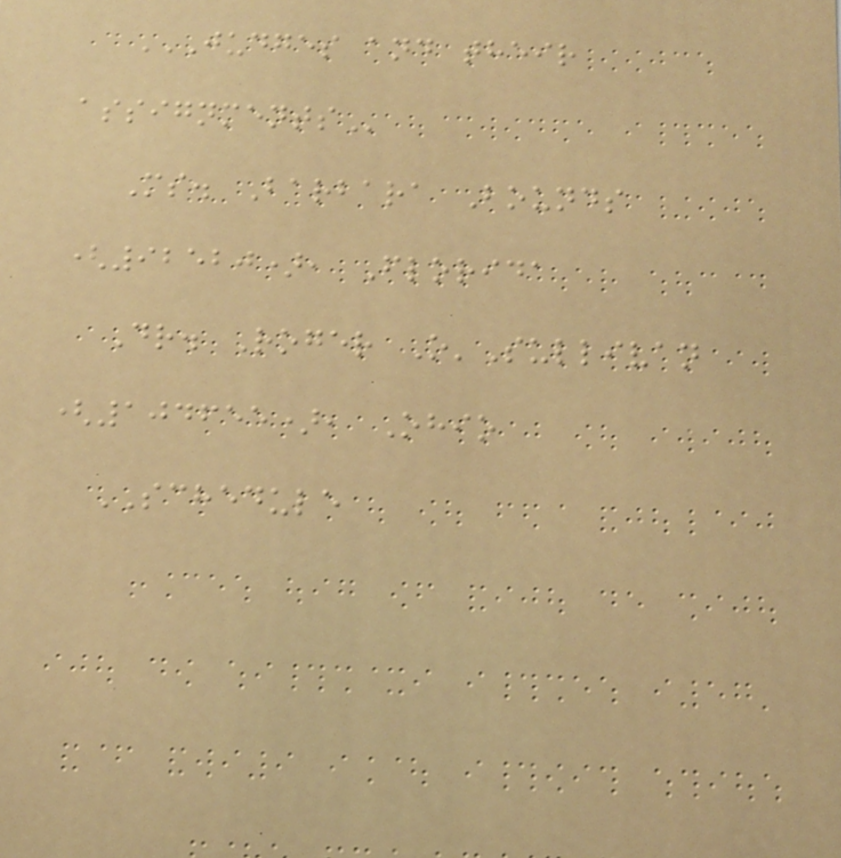JUDGES AND THEIR
ASSIGNMENTS
Ms. Barbara Bounds
(92520), Florida
Dr. Roger O'Sullivan
(104655), Ohio
SCHEDULE
